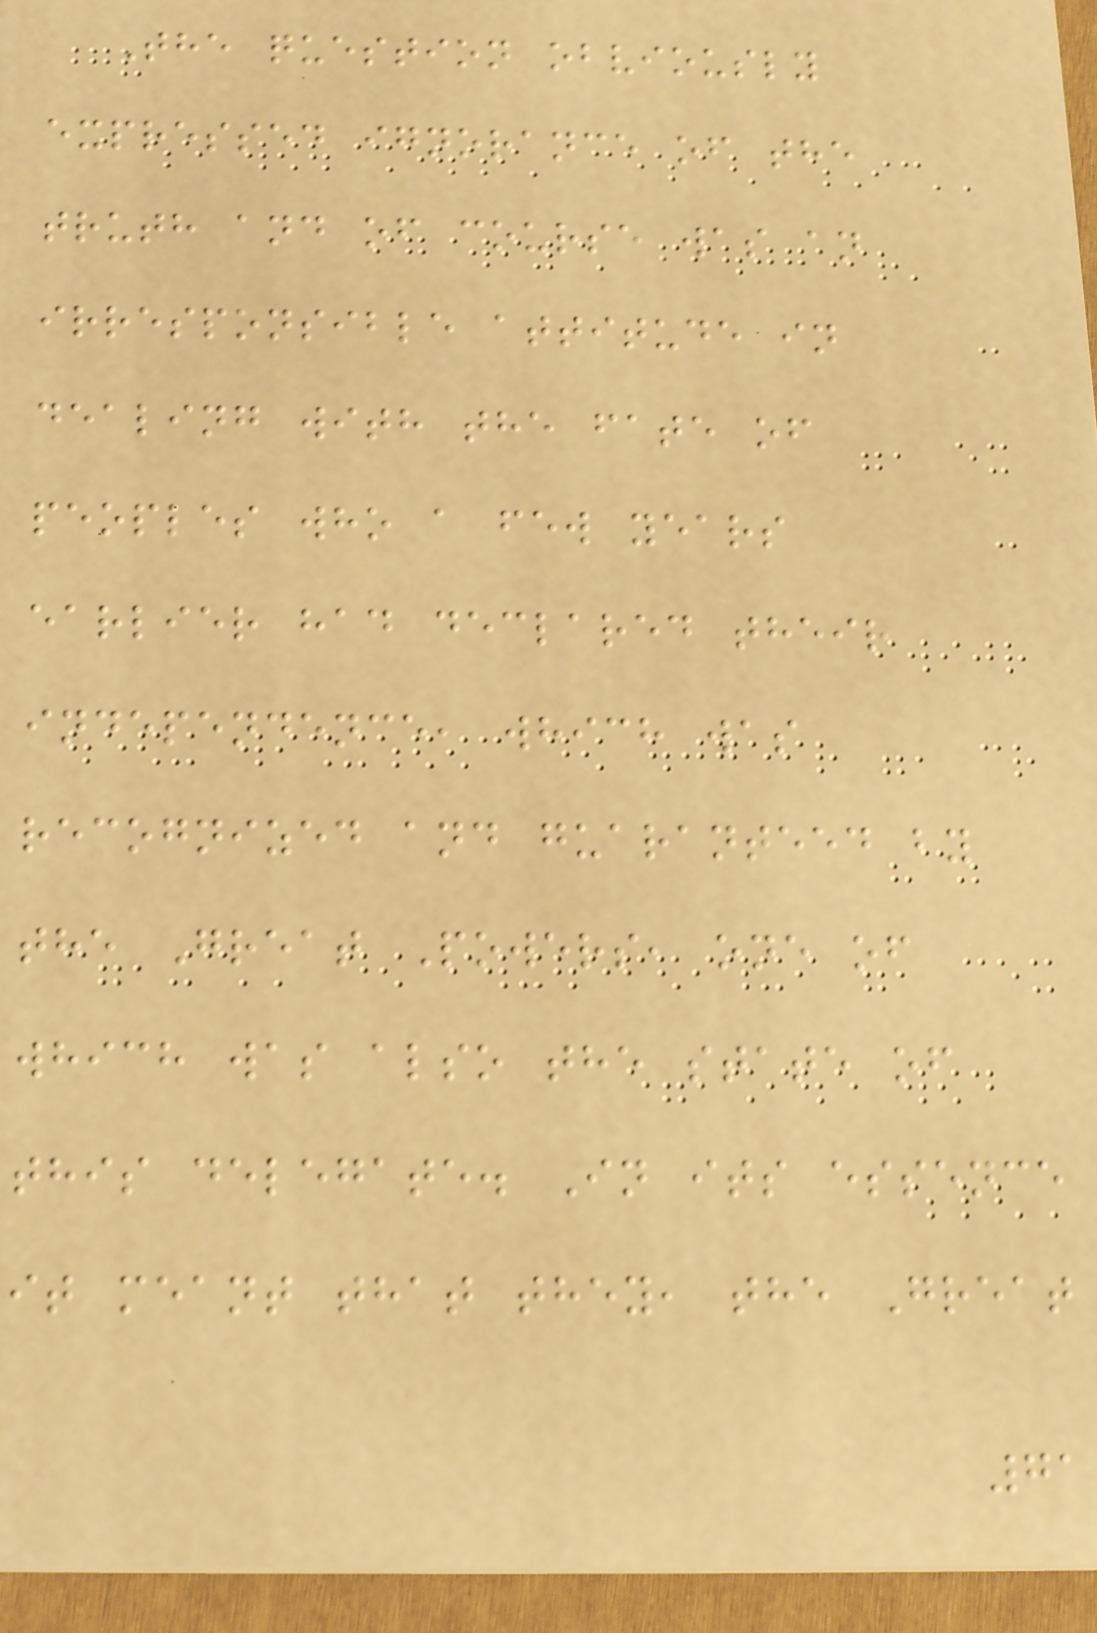The question obviously
expressed ignorance of the
truth and of course was an
irresponsible attitude in
dealing with the fate of
peoples who a few years
earlier had declared their
independence, which was
recognized and guaranteed by
the Great Powers, one of
which was also the state of
this delegate. In its essence
it meant that they, the Great
71
